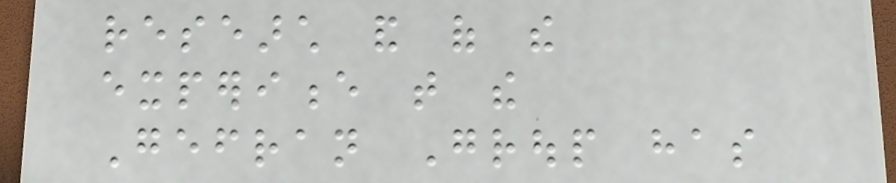research and of the
experience that the
Gefran Group has
